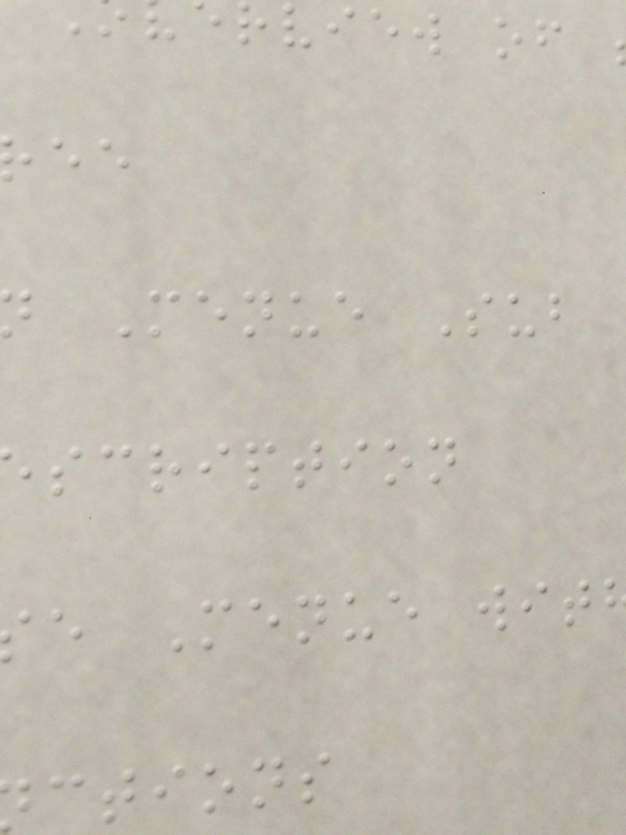view of
Menue Sub
scription
e Menue wit
ctions
